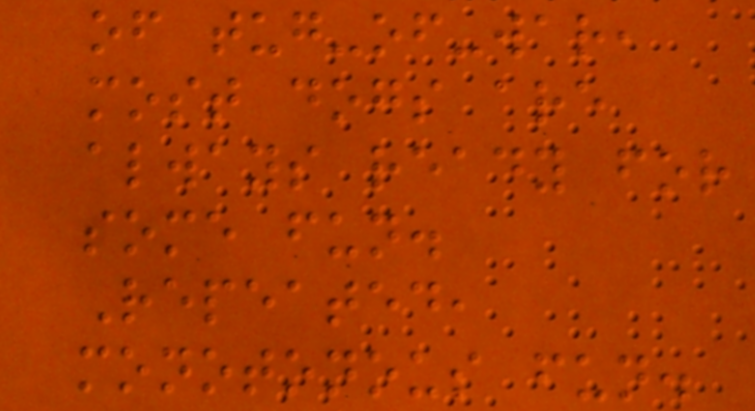of tug-of-war,
most dogs are
always ready for
some fun.
Repeated,
monotonous fun.
